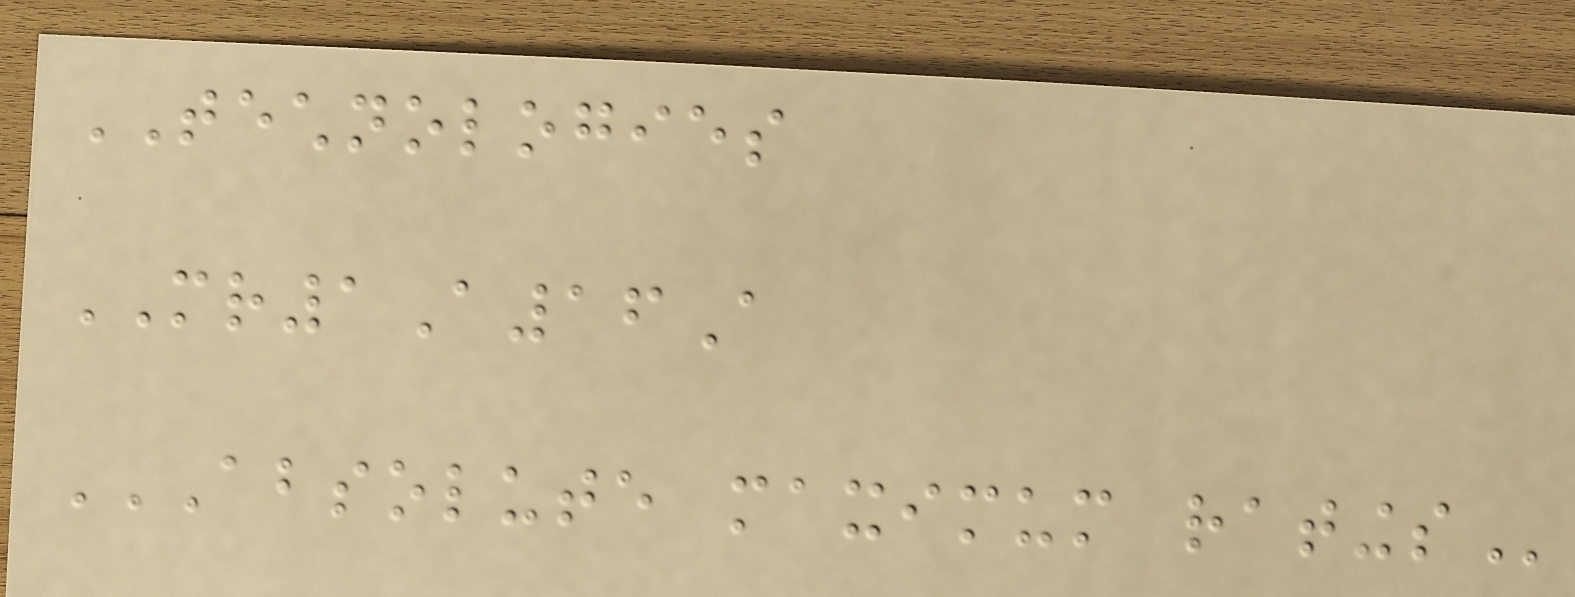TECHNOLOGIES
MR1A16A
ABSOLUTE MAXIMUM RATINGS
